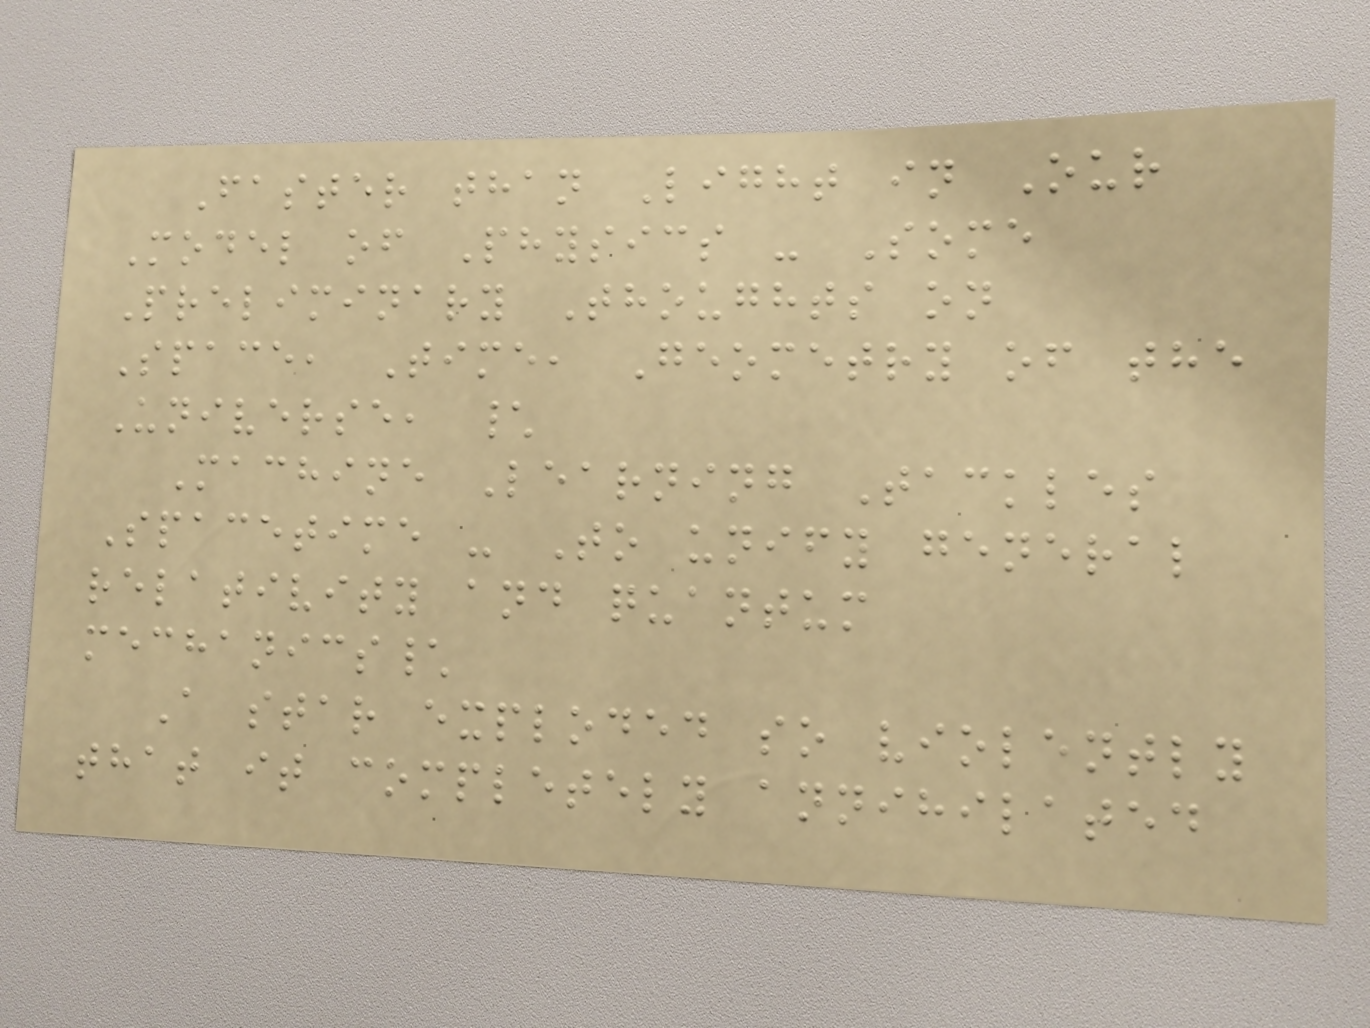Faster than Light in Our
Model of Physics - Some
Preliminary Thoughts on
Space, Time, Geometry of the
Universe, \
Machine Learning Tackles
Spacetime - To unify general
relativity and quantum
mechanics\
A star exploded so violently
that it completely annihilated
